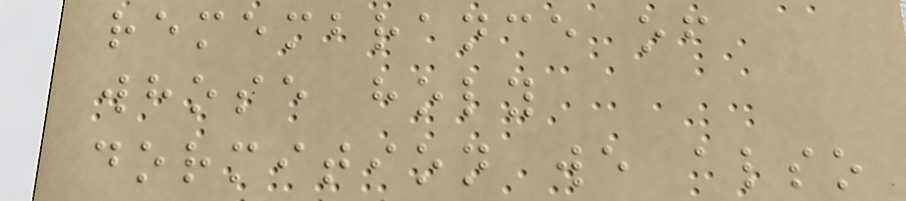remembrance of
whose holy
dormition we also
